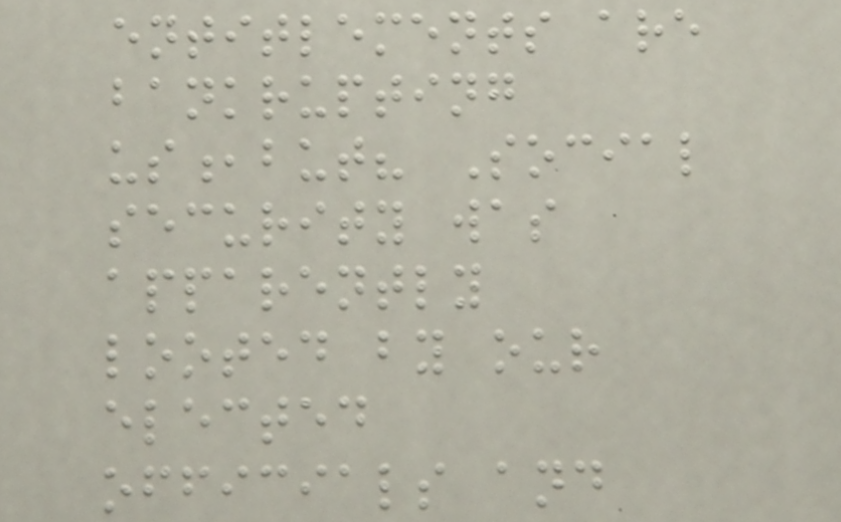entitlements are
bankrupting
us,but? Social
security was
apparently
looted by our
elected
officials and
